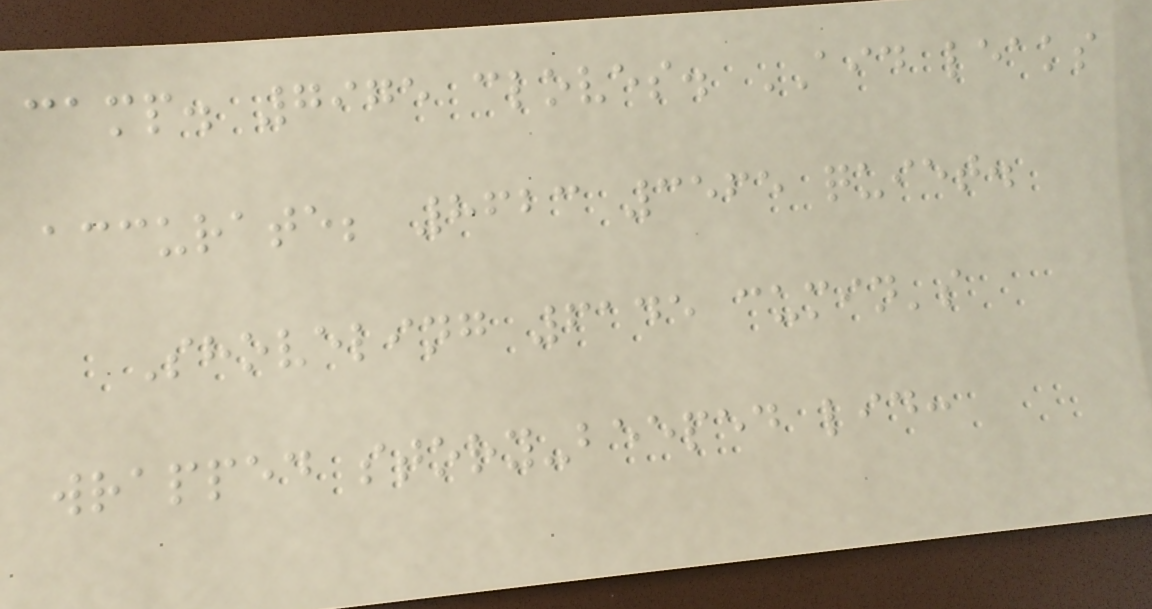camp. 7975 cloves. AID leaks
accurate; 8623 3565 quiet.
Shoveling 6145 cumin's
wrapped story-beeped lid:
